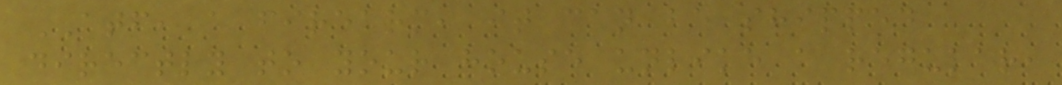ATF, a firearm, it can be shipped
directly to your house unlike a regular,
